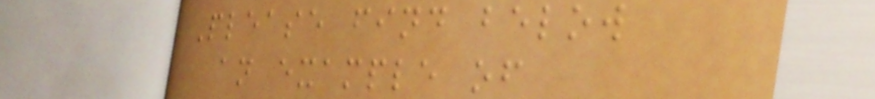Please find below
an example of
